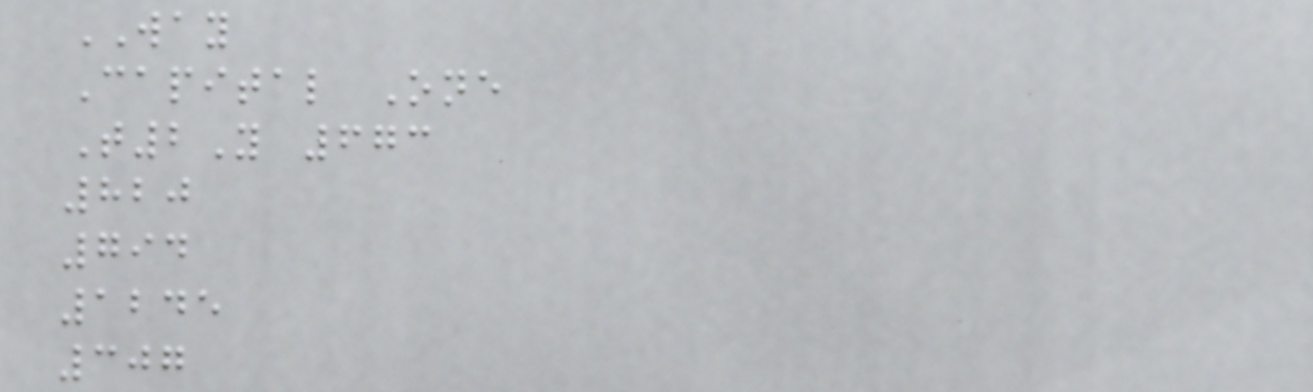WAY
Capital One
T2Y 673
820
794
1245
307
